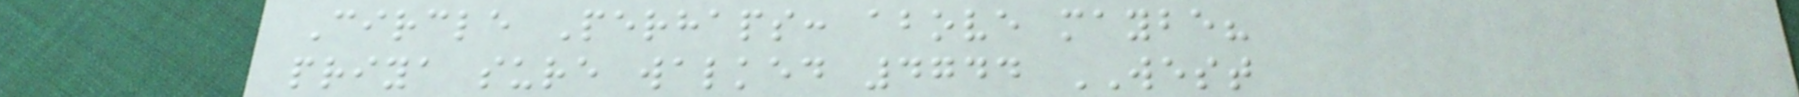Circle Perhaps: above maybe?
priya sure walked 4744 WEST
